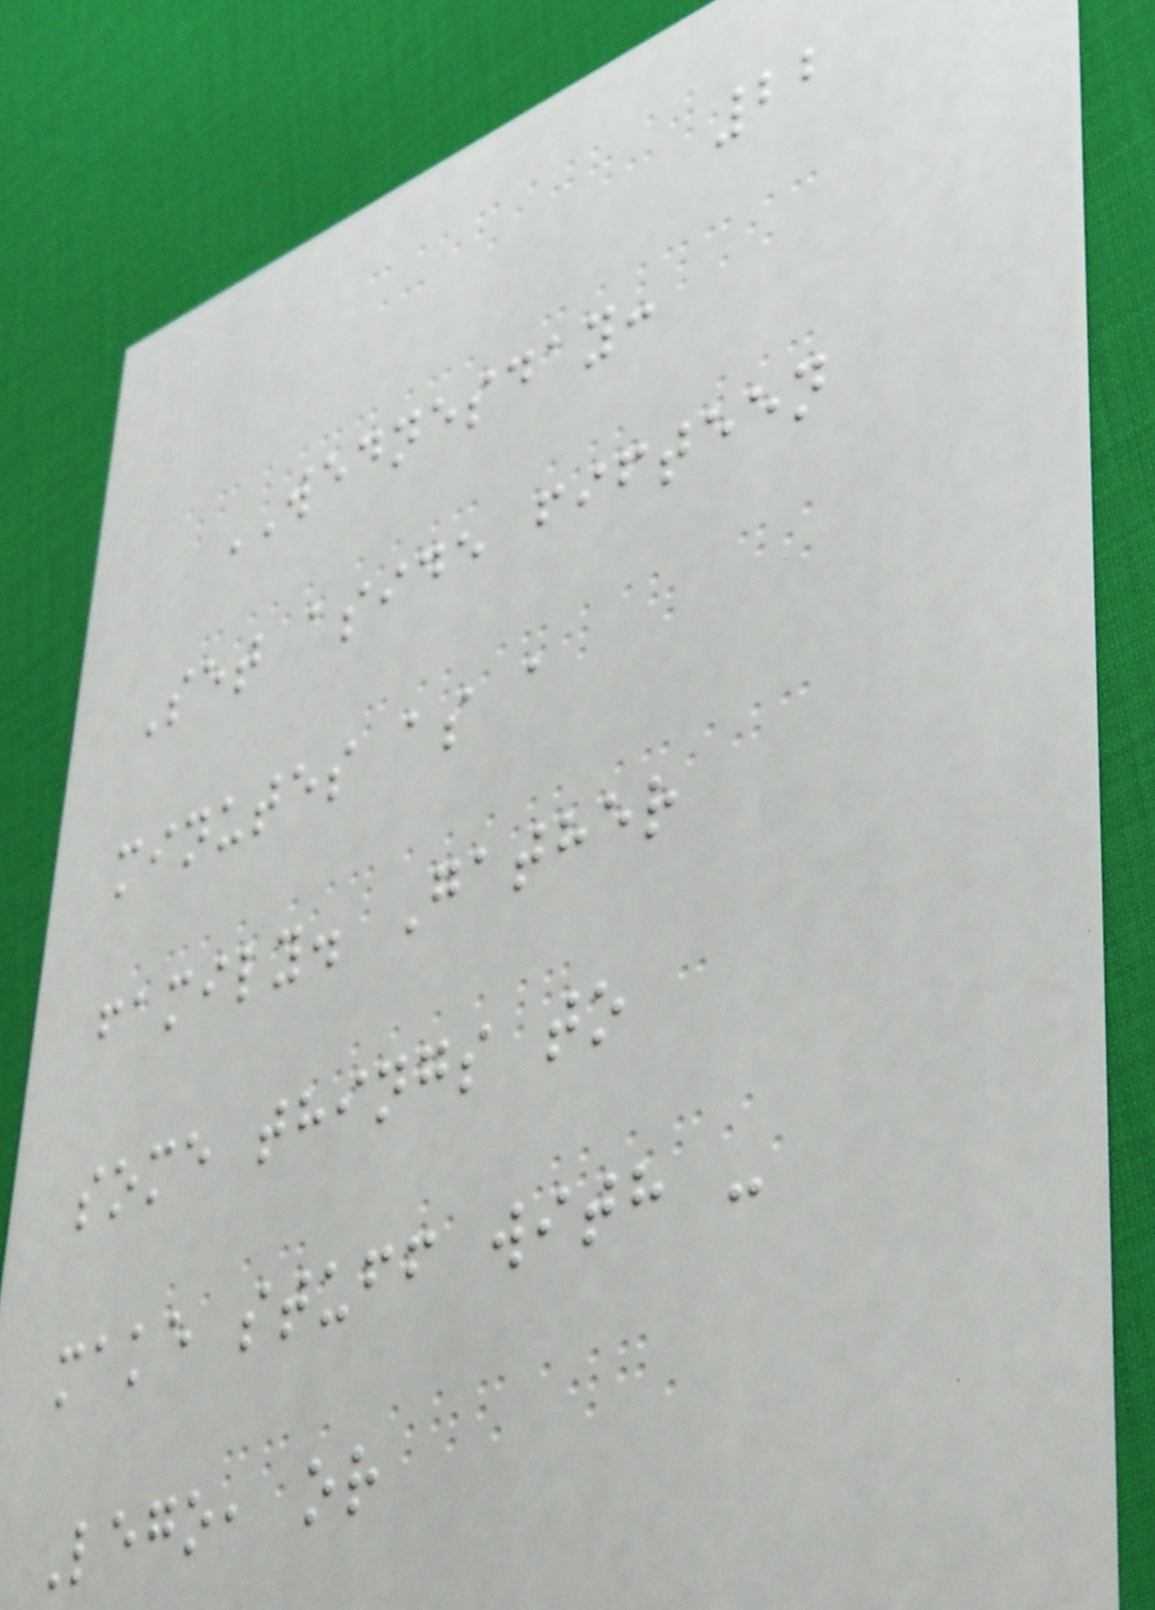22
WEDNESDAY:
Set aside fifteen
minutes as a
family. Gather
some things to
make stuff with -
Lego, or
